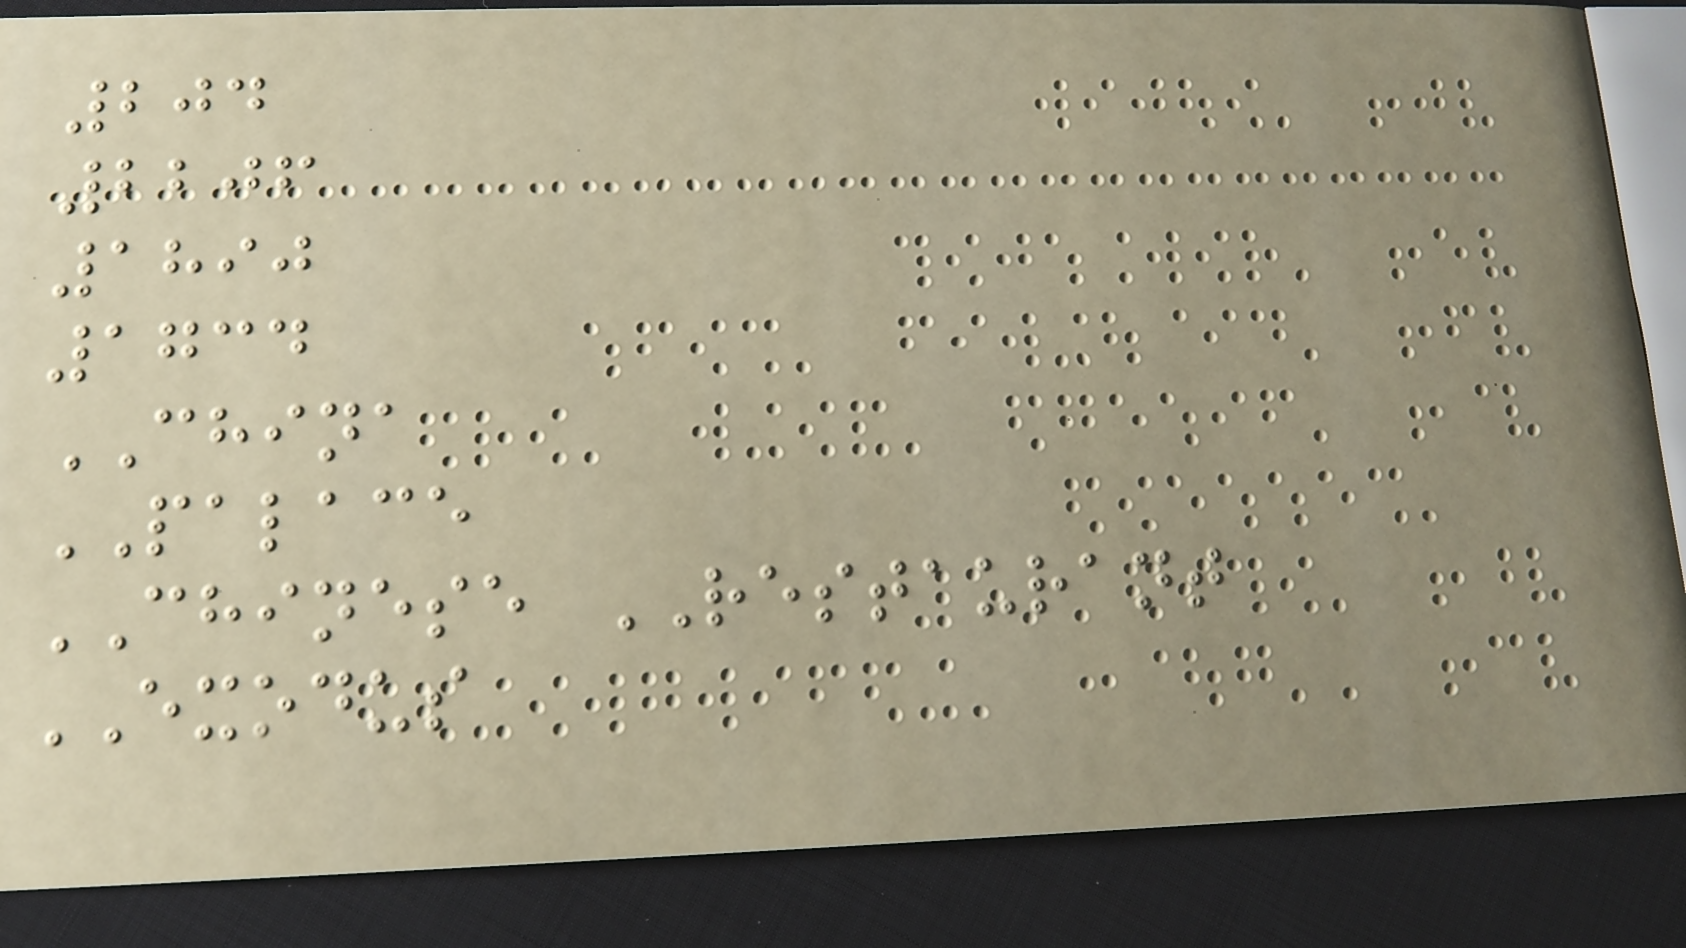204
2206
1890
1734
CHINA
PALACE
CHINESE RESTAURANT
EXODUS
